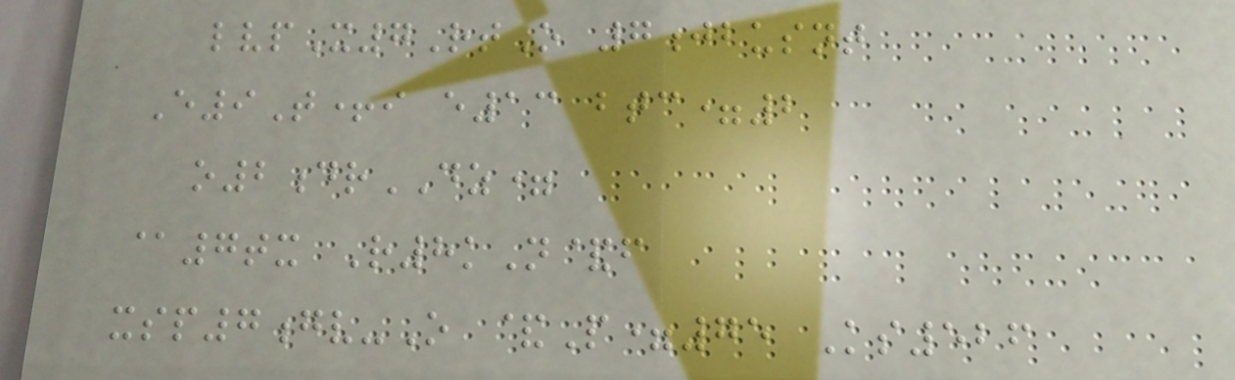lvpX7RtO 7jbusnt
E9T+i e13 btc=2
o2drDZ=
@7tx R8kN&f
xsp7gv-O &P=75 Ks526
